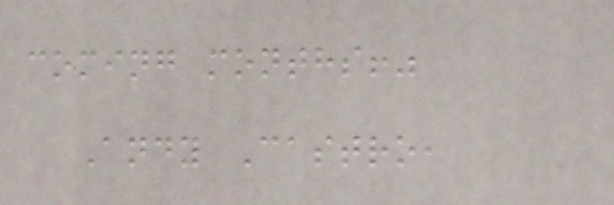coming months!"
Andy Castro,
